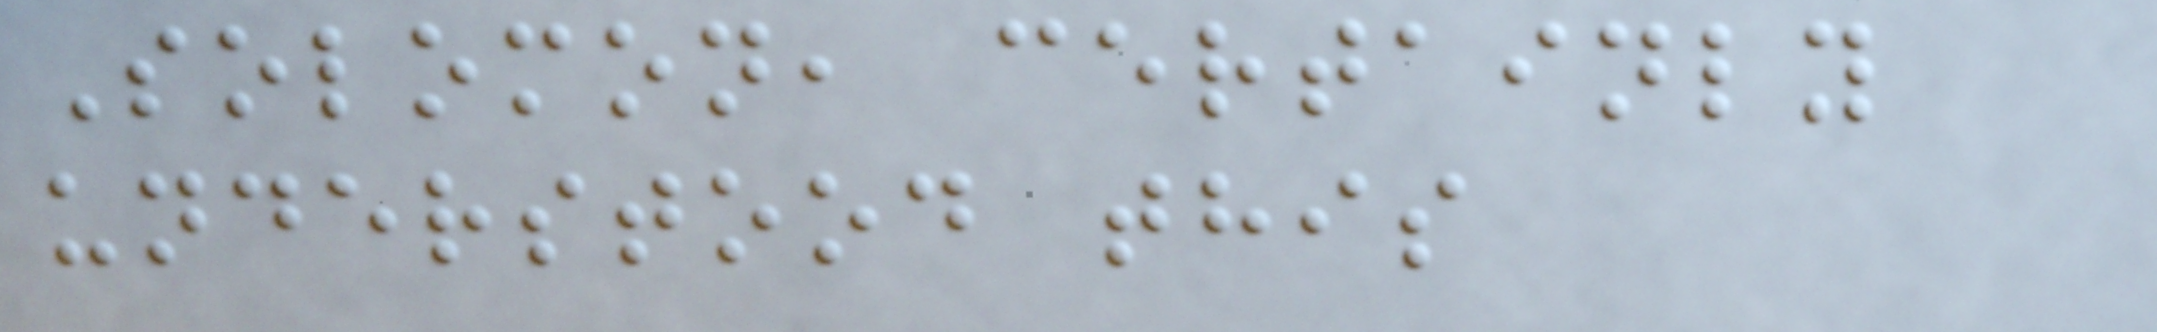Solomon, certainly
understood this
